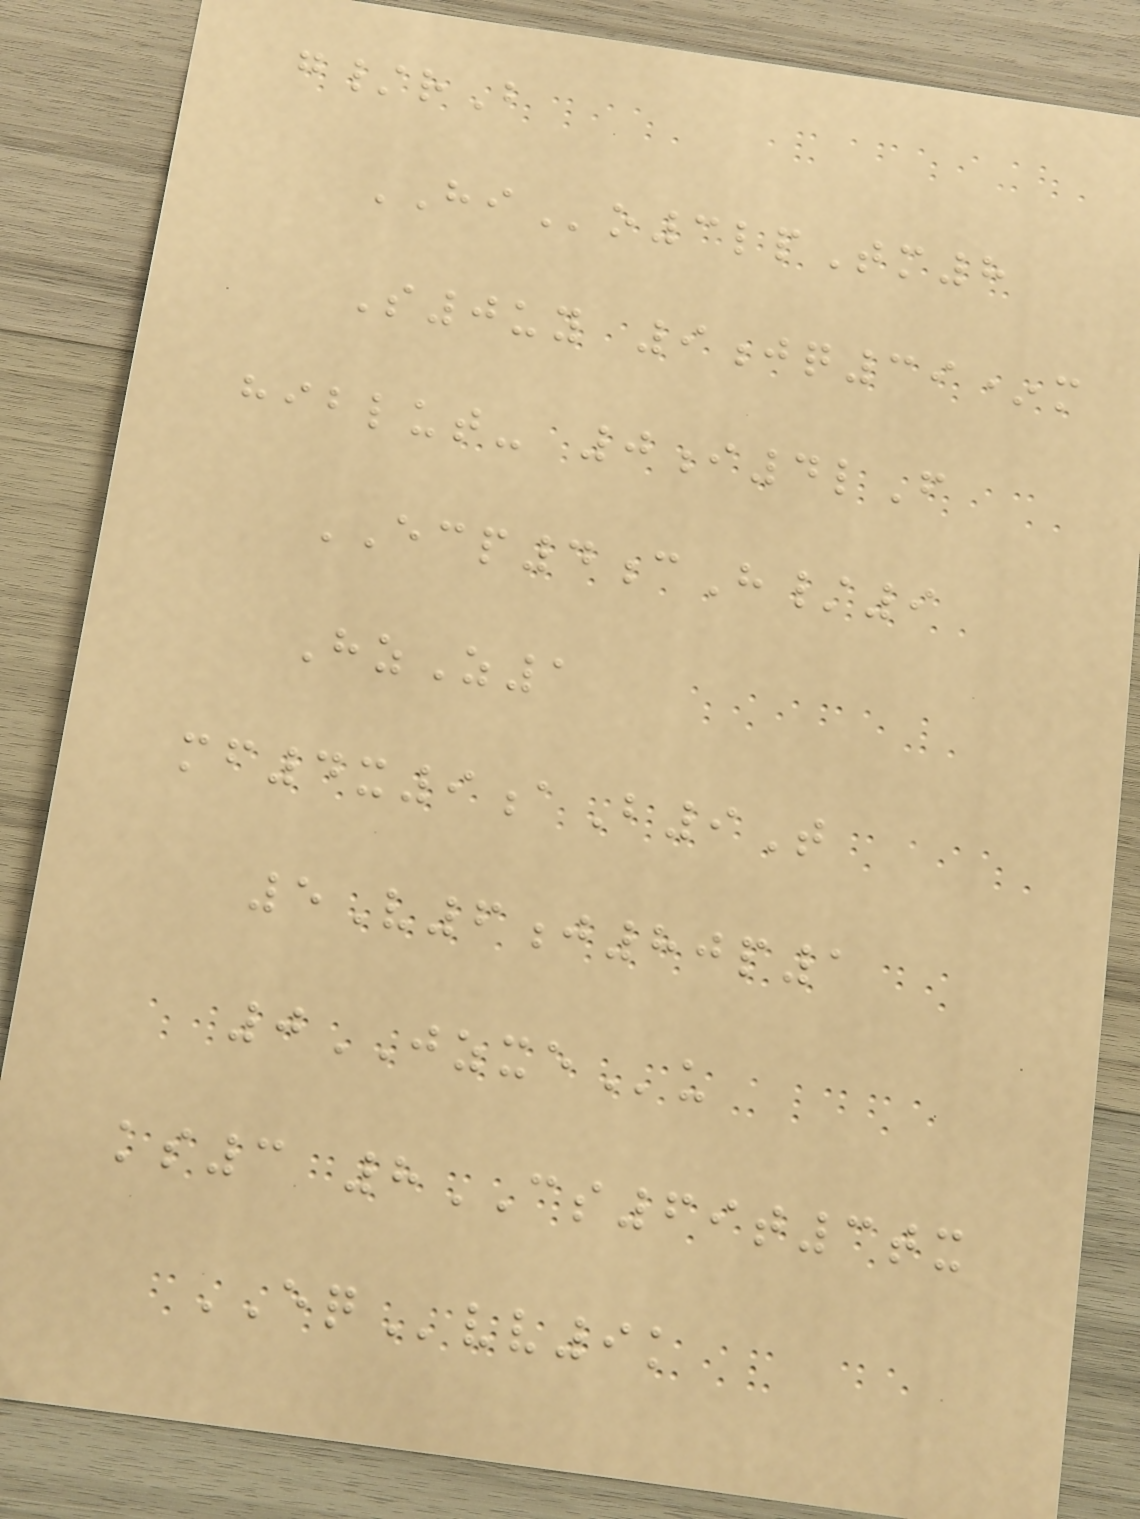g/rB
HIo3lpTm8
S0uy 9jq39*m
hiblut- 0i4lF
ECP4cH/9
HzZ1
mf4x9aB9T
5V6j80p1
0JZXEu
ks3 8CS69t3tx
EQvv9k
